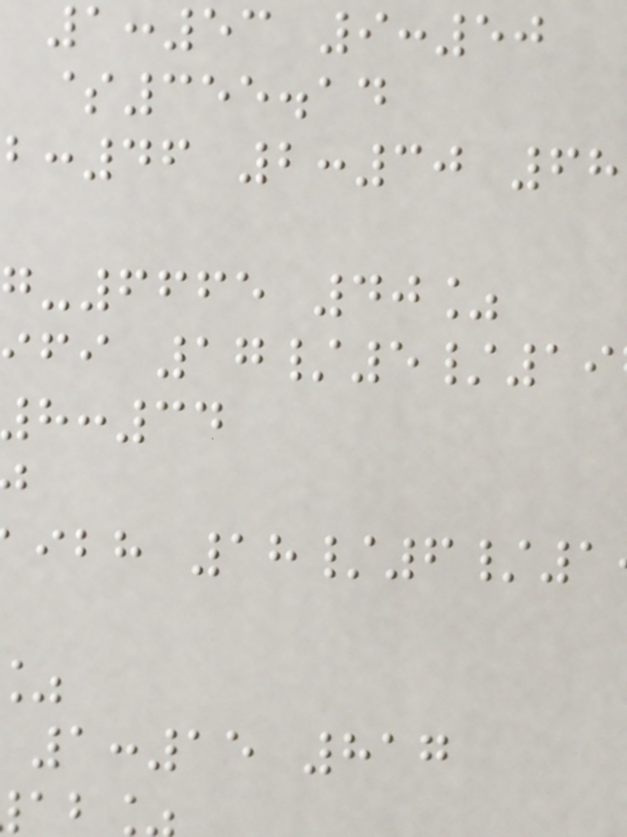1:53 9:50
$355.14
:46 2:30 68
-6665 40%
ifi 17/5/19
:34
ibh 18/6/1
1:15 817
